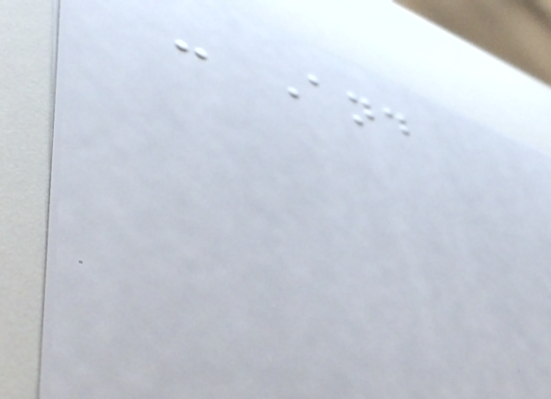- And
